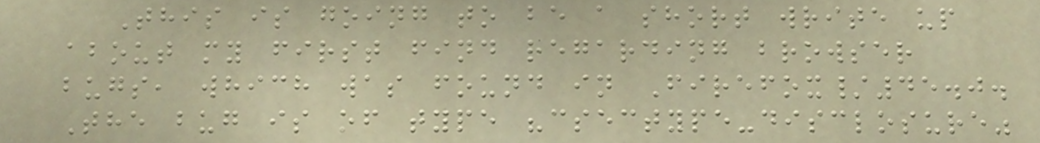This is going to be a short write up
about my first find regarding browser
bugs, which was found in Firefox/45.0.
The bug is of type "csectype-disclosure"
